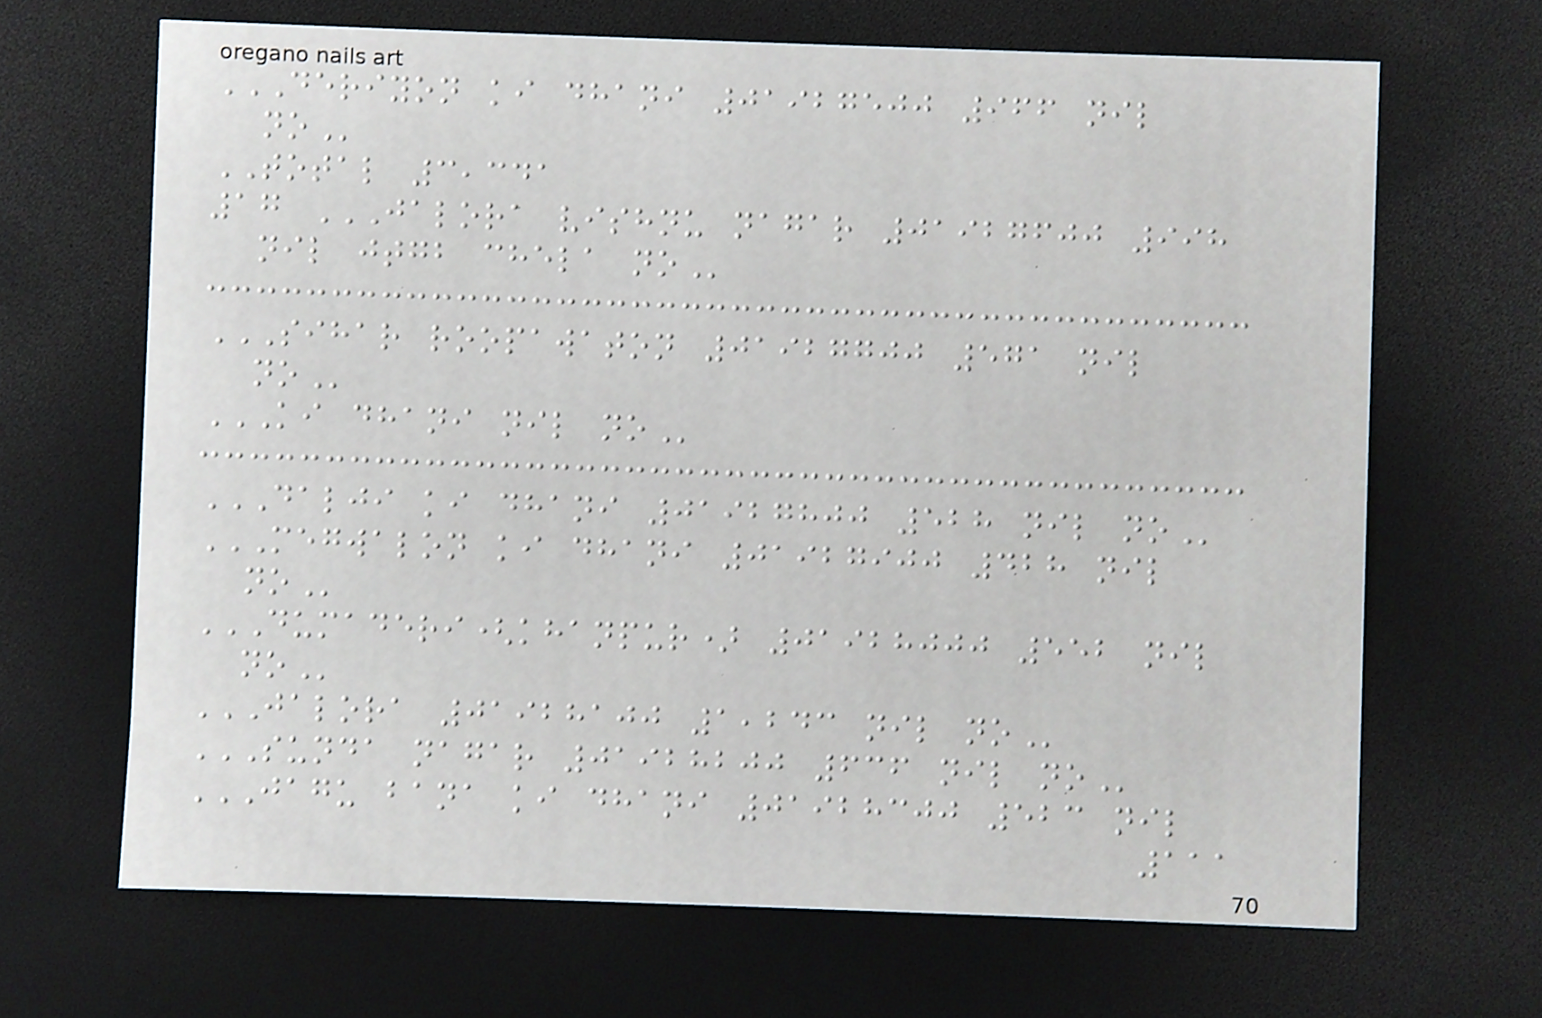DERIYON KI DHANI 01927500 966 NIL
NO
TOTAL 3,341
17 JALORA VISHNU NAGAR 01927600 998
NIL JTGB CHELA NO
SIHAR ROOPAWATON 01927700 571 NIL
NO
KI DHANI NIL NO
DALJI KI DHANI 01927800 528 NIL NO
MEGWALON KI DHANI 01927900 428 NIL
NO
DUMADERI(KHANPUR) 01928000 552 NIL
NO
JALORA 01928100 1,243 NIL NO
SUNDA NAGAR 01928200 636 NIL NO
JAGU BANA KI DHANI 01928300 523 NIL
111
